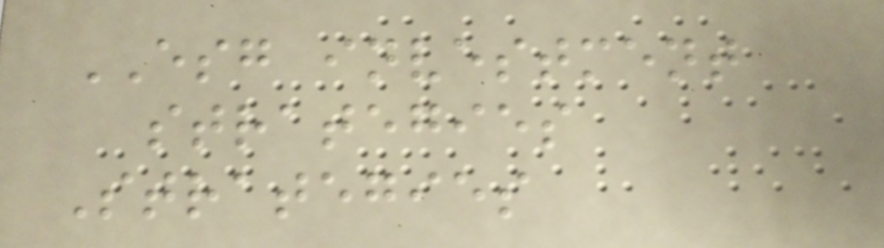ESG investment
strategies
Strategies
